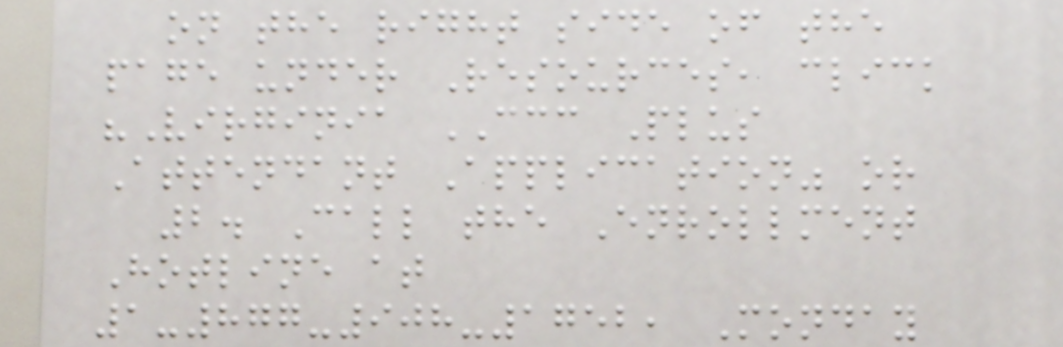on the right side of the
page under Resources, click
"Virginia CCC Plus
Attendant Application" or
2. Call the Enrollment
Hotline at
1-877-908-1752, Monday
